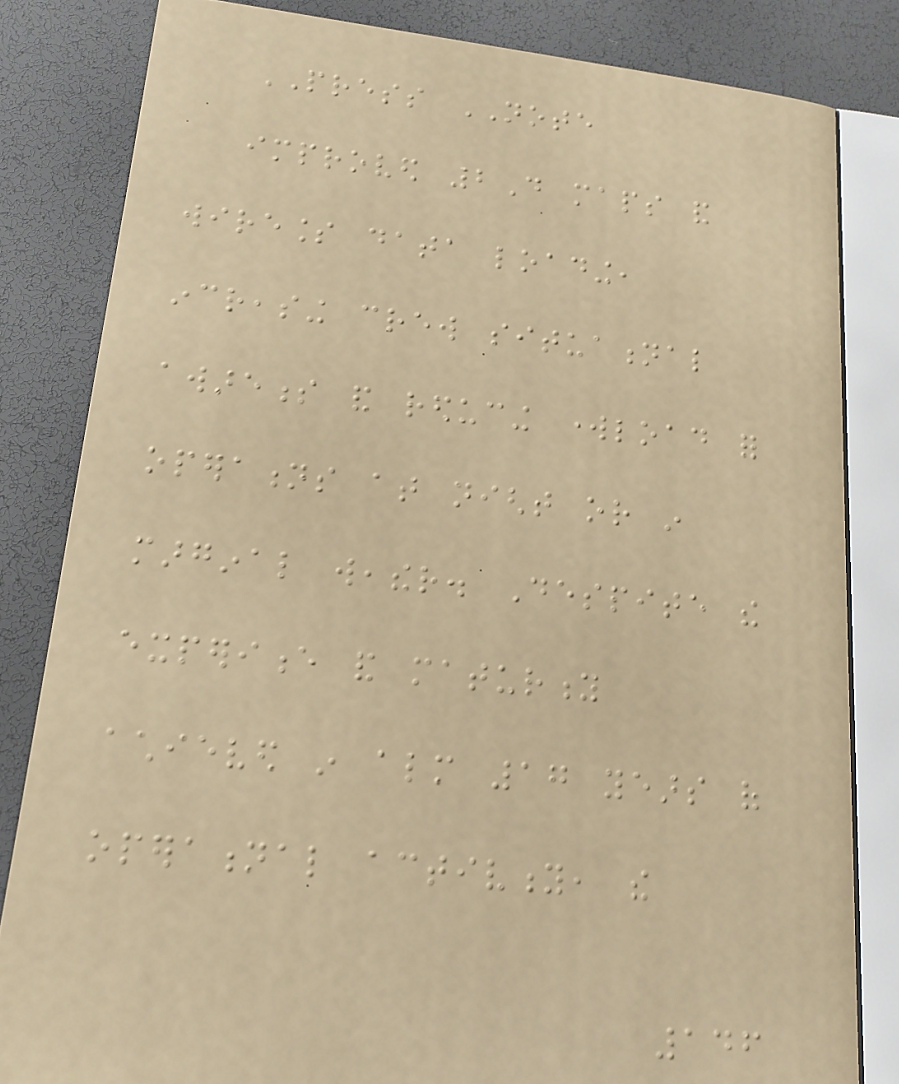PRESS NOTE
improved 2D maps and
wireless data loading,
increasing crew situational
awareness and reducing workload for
operations at night or in
marginal weather. Despite the
experience and maturity
achieved in almost 17 years of
operational activity, the
146
